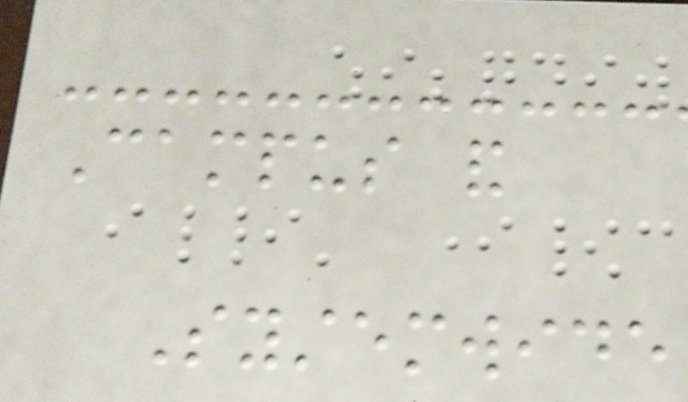Campus and
Systemwide
